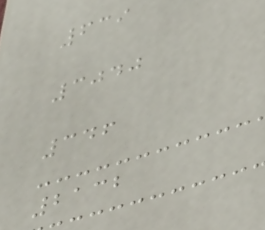639
3040
346
2132
